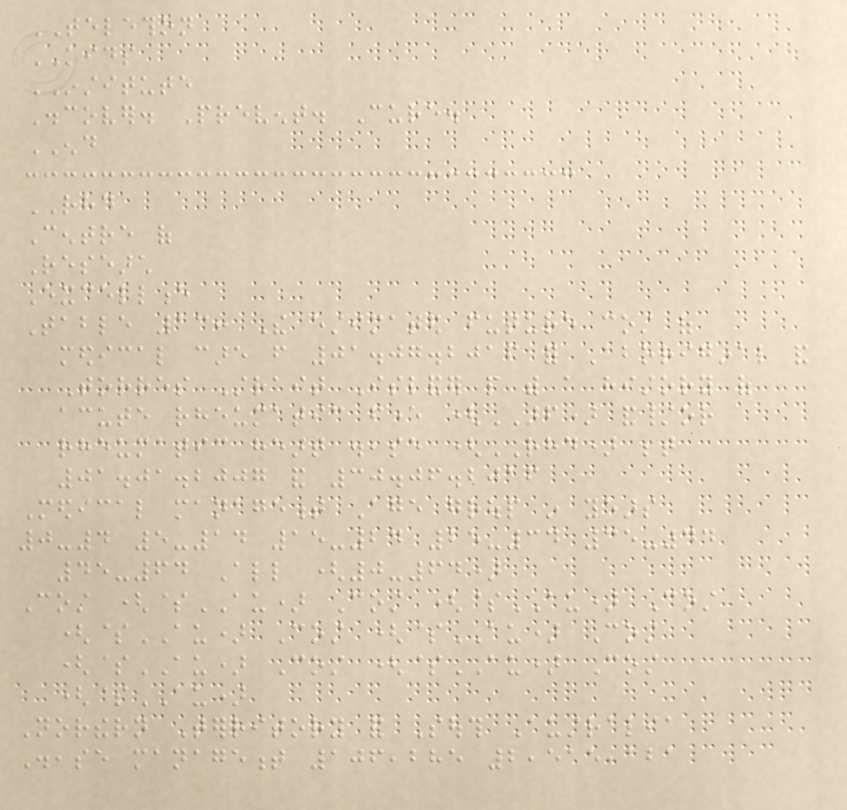TELETHON
KIDS
INSTITUTE
Discover. Prevent. Cure.
END
RHD
Centre of
Research
Excellence
Table 13: The estimated future cost of
medical care from 01.07.2016 for Aboriginal and
Torres Strait Islander people with a history of
acute rheumatic fever (ARF) and/or
rheumatic heart disease (RHD) between
01.01.2007 and 30.06.2016
Medical management Age group in years
0-4 5-14 15-24 25-34 35-44
45-64 All (0-64)
Cost ($AU) Cost ($AU) Cost
($AU) Cost ($AU) Cost
($AU) Cost ($AU) Cost
($AU)
Northern Territory and South Australia
Disease management 106,285 2,515,121
